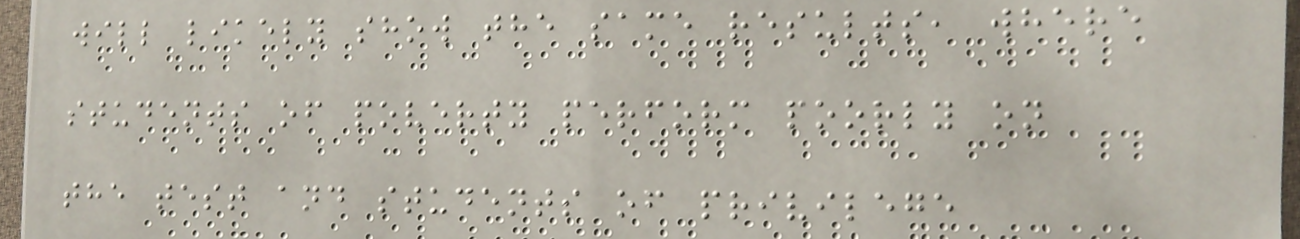will likely show the same results, where
students of poverty perform poorly on
the test and students of privilege
